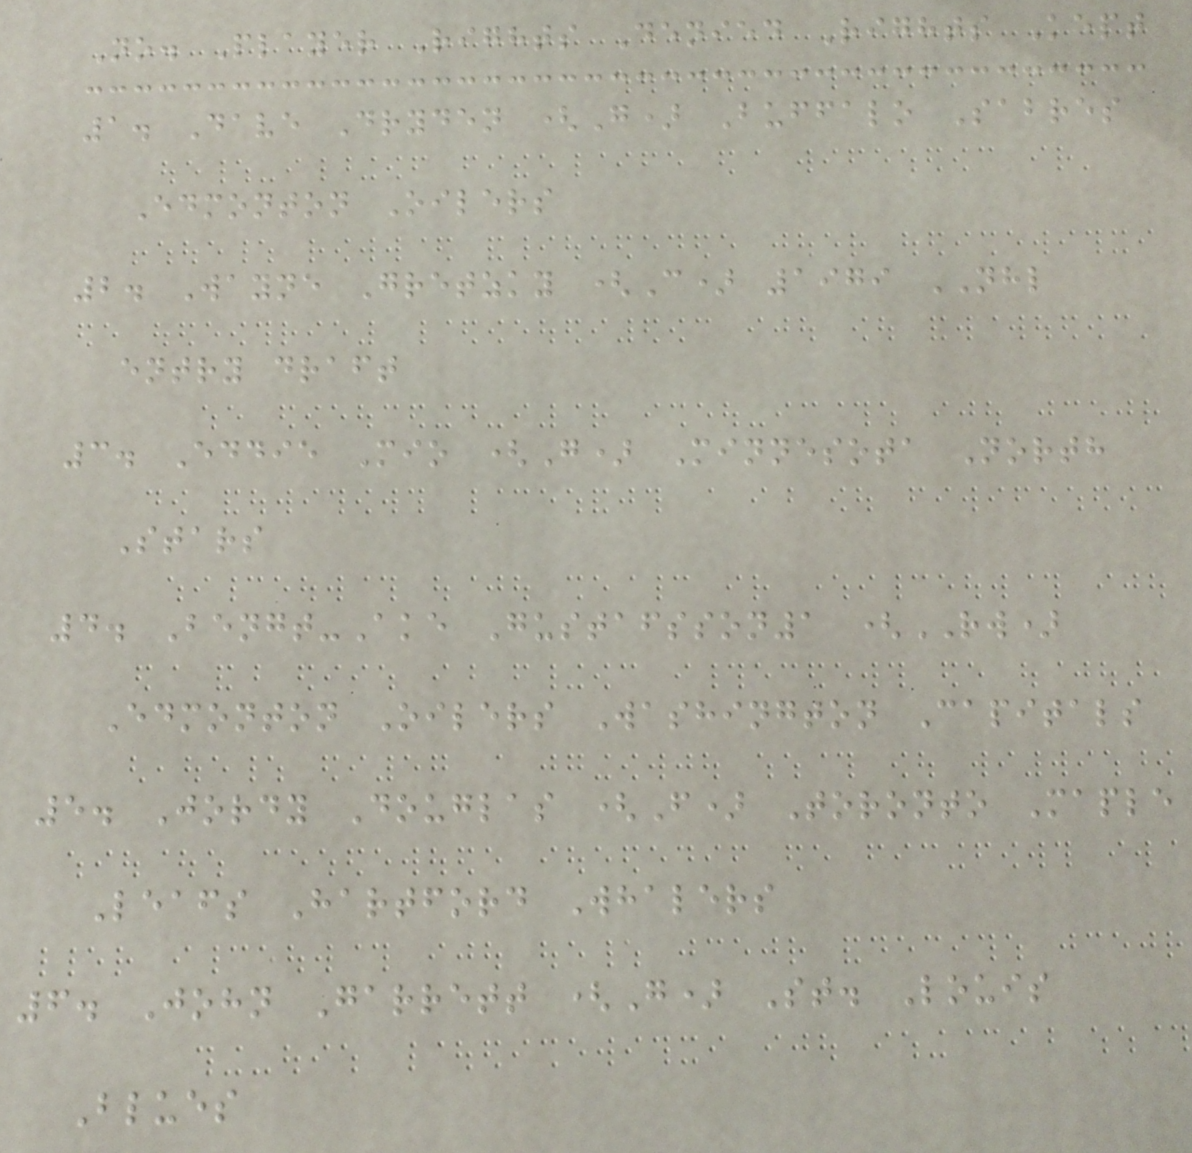No. Player Rights Denied Rights Kept
1. Dave Dryden (G) Buffalo Sabres
Edmonton Oilers
2. Wayne Gretzky (C) 1979 NHL
entry draft
3. Eddie Mio (G) Minnesota North
Stars
4. Bengt-Ake Gustafsson1 (RW)
Edmonton Oilers Washington Capitals
5. Jordy Douglas (F) Toronto Maple
Leafs Hartford Whalers
6. John Garrett (G) St. Louis
Blues
